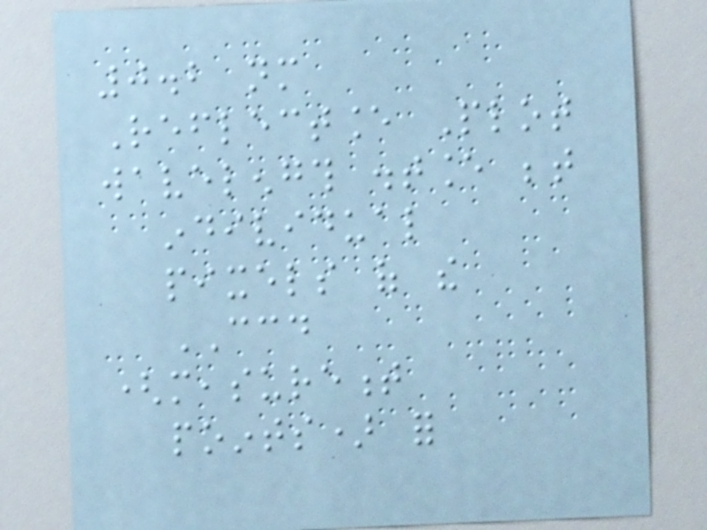0.2 nm
Reflectance Plot
wavelength distance between
individual
pixels of the
CCD
(measurement
points) for
